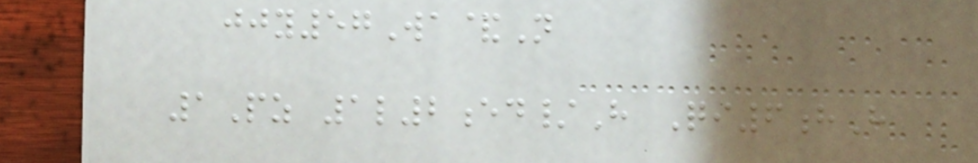jjy57Wa&N
1Pz 1l2ed/H Qi6hH
